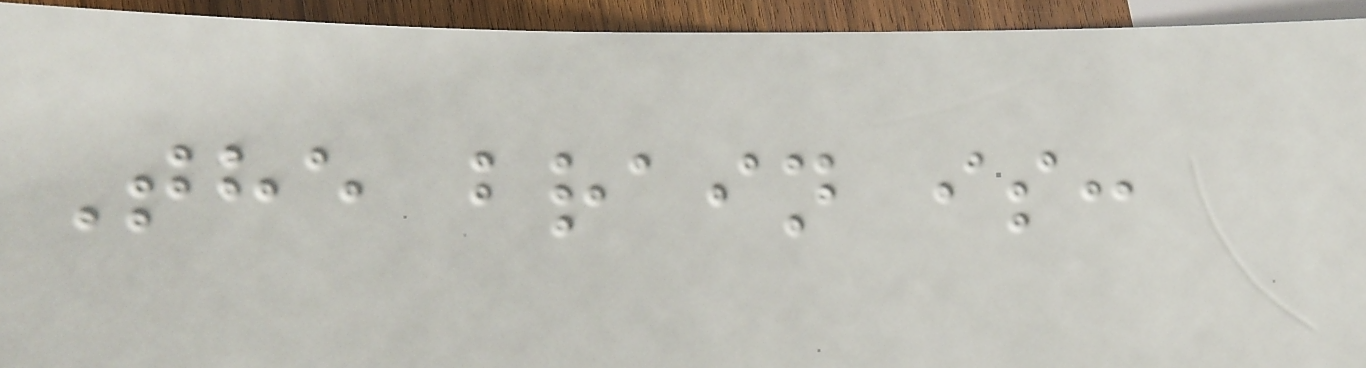The brain is:
